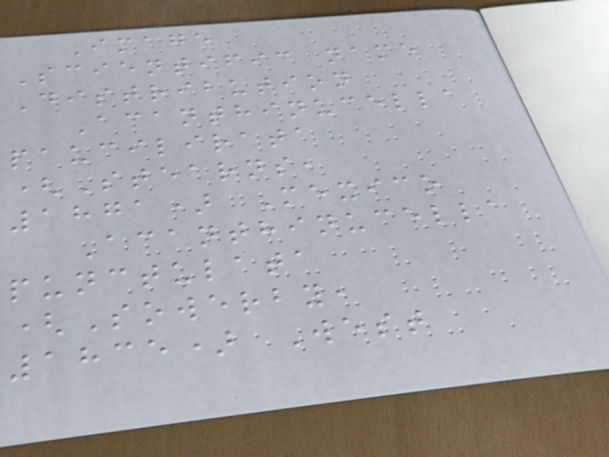Image
Scientific name
Distribution
Acanthinucella
paucilirata
(Stearns,
1871) Mexico
Acanthinucella
punctulata
(Sowerby,
1835) West
